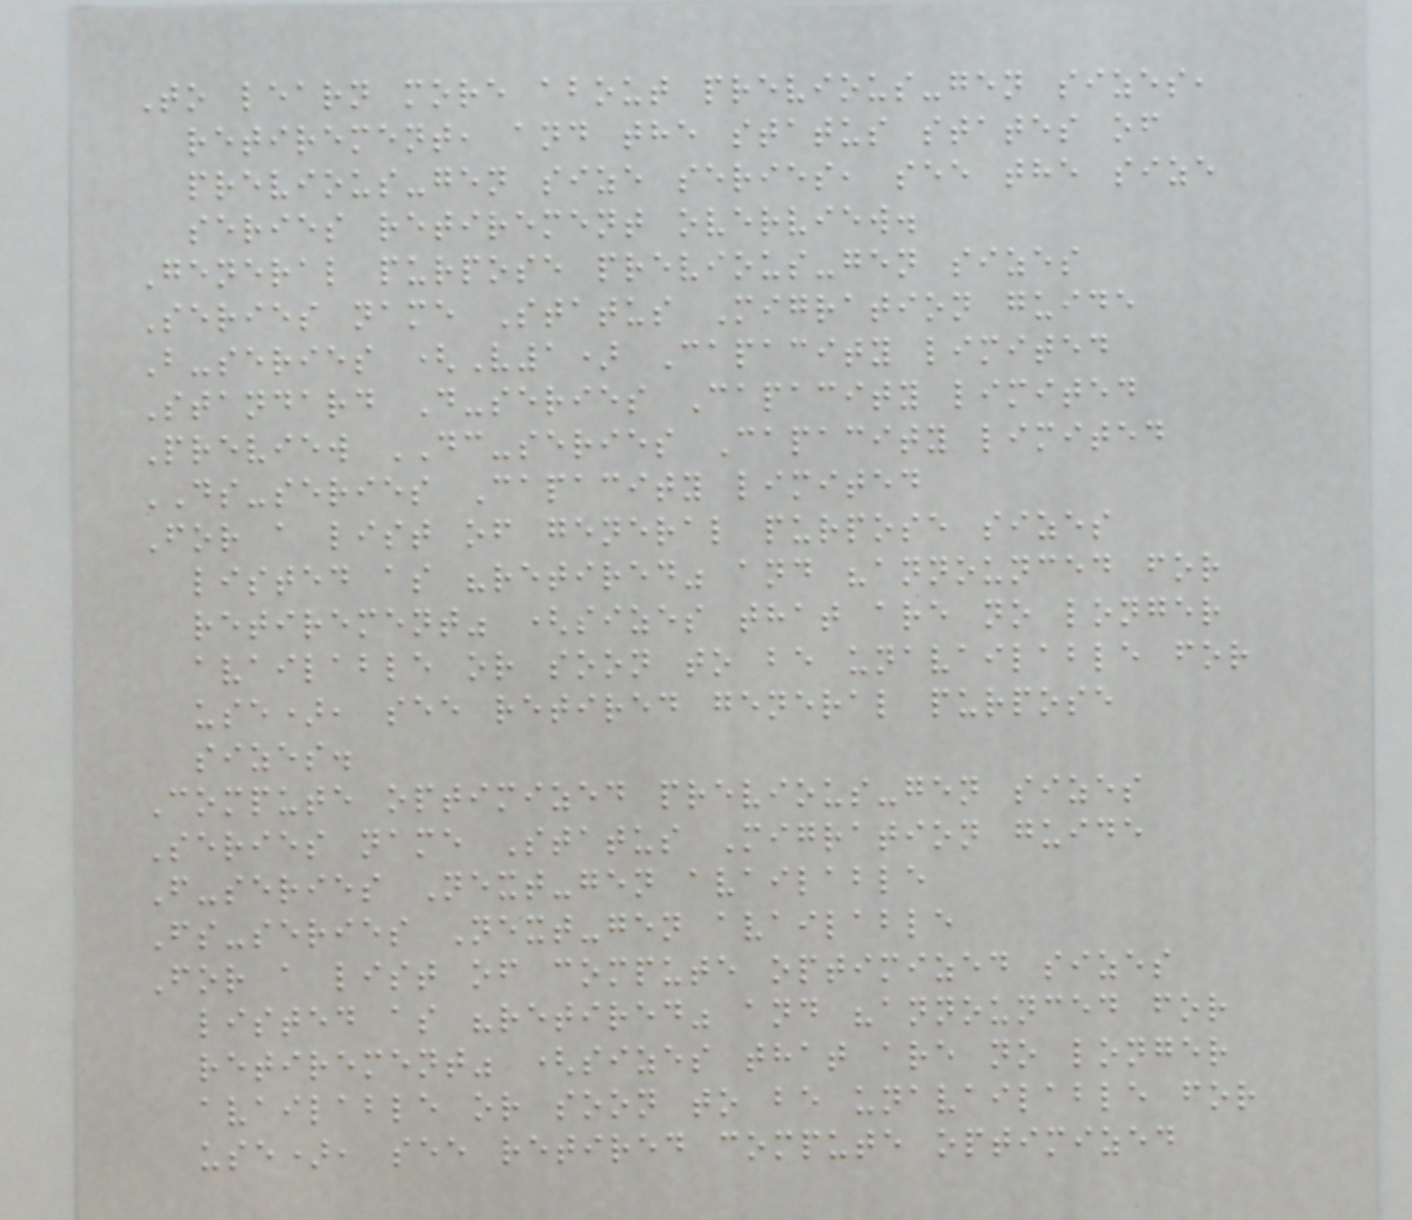To learn more about previous-gen sizes,
retirement, and the status states of
previous-gen size series, see the size
series retirement overview.
General purpose previous-gen sizes
Series name Status Migration guide
B-series (V1) Capacity limited
Standard D-series Capacity limited
Preview DC-series Capacity limited
DS-series Capacity limited
For a list of general purpose sizes
listed as "retired" and "announced for
retirement" (sizes that are no longer
available or soon to be unavailable for
use), see retired general purpose
sizes.
Compute optimized previous-gen sizes
Series name Status Migration guide
F-series Next-gen available
Fs-series Next-gen available
For a list of compute optimized sizes
listed as "retired" and "announced for
retirement" (sizes that are no longer
available or soon to be unavailable for
use), see retired compute optimized
